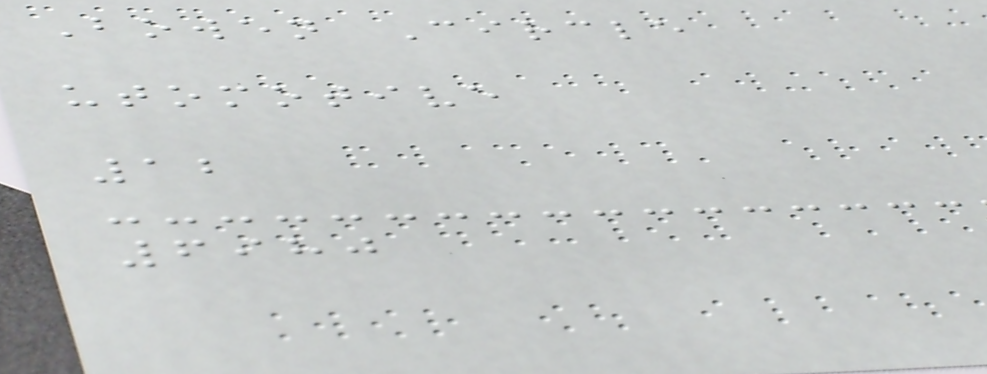Bowen Circle
utomotive
12
6980
